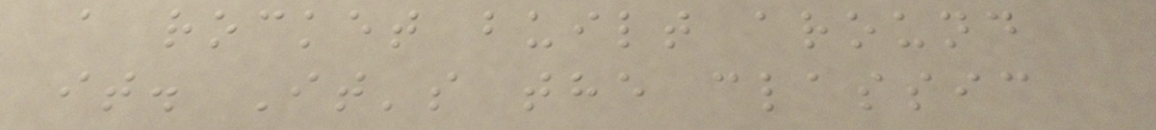a rocket built around
it. It's the classic
